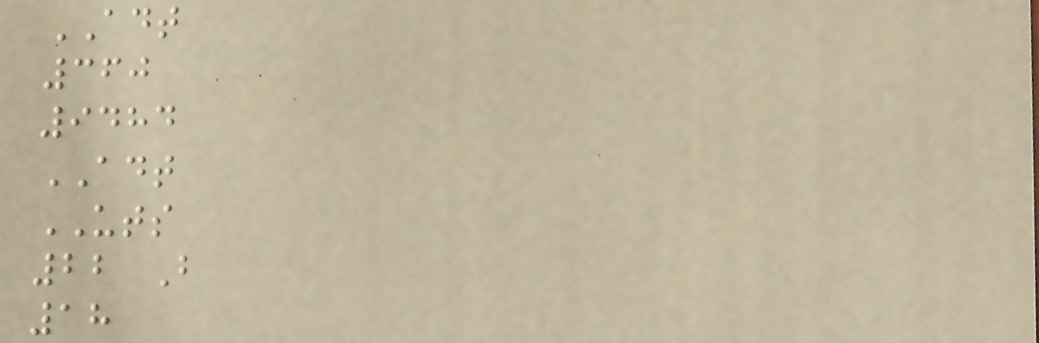ADT
360
9484
ADT
UTS
22 B
18
